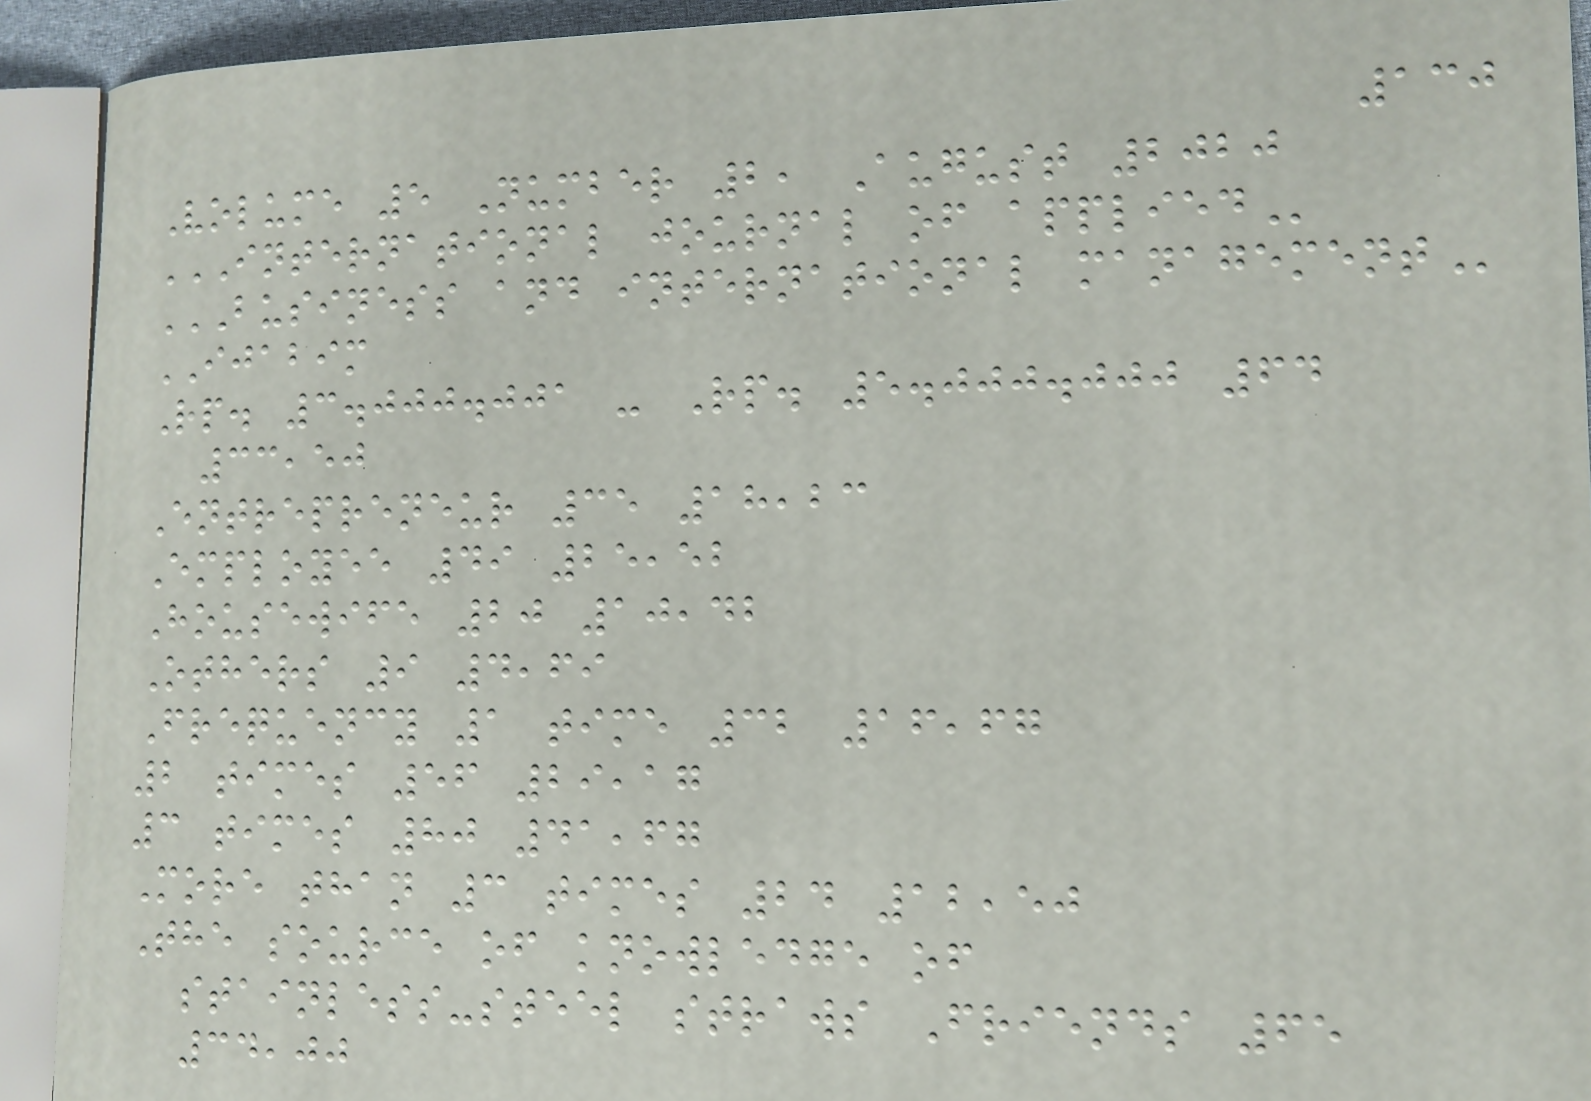130
Volume 5 Number 2, August 2020
INTERNATIONAL JOURNAL OF APPLIED
BUSINESS AND INTERNATIONAL MANAGEMENT
IJABIM
Rp. 3.000.001 - Rp. 5.000.000 64
33,50
Entrepreneur 35 18,23
Employee 49 25,52
Housewife 20 10,42
Others 9 4,69
Frequency 1 time 32 16,67
2 times 56 29,17
3 times 80 41,67
More than 3 times 24 12,50
The source of knowledge of
stainless-steel straws Friends 65
34,00
